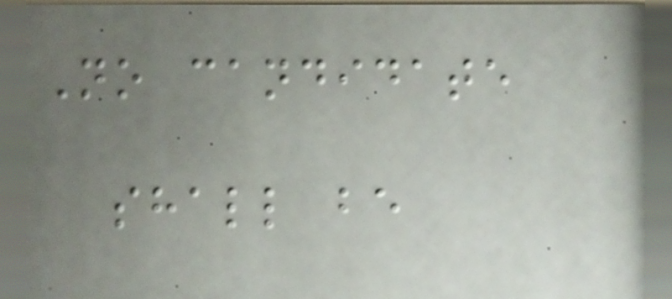No candidate
shall be
